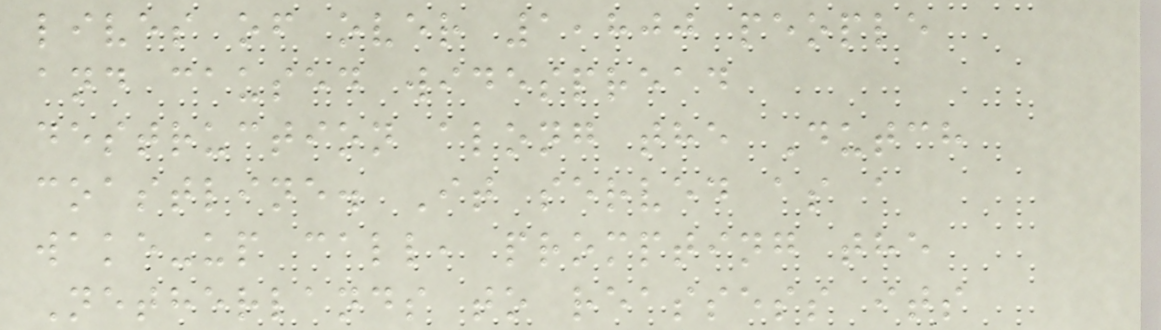lives of over 1,800 people
and caused widespread
destruction along the Dutch
coastline. It served as a
wake-up call, prompting the
Netherlands to reassess its
